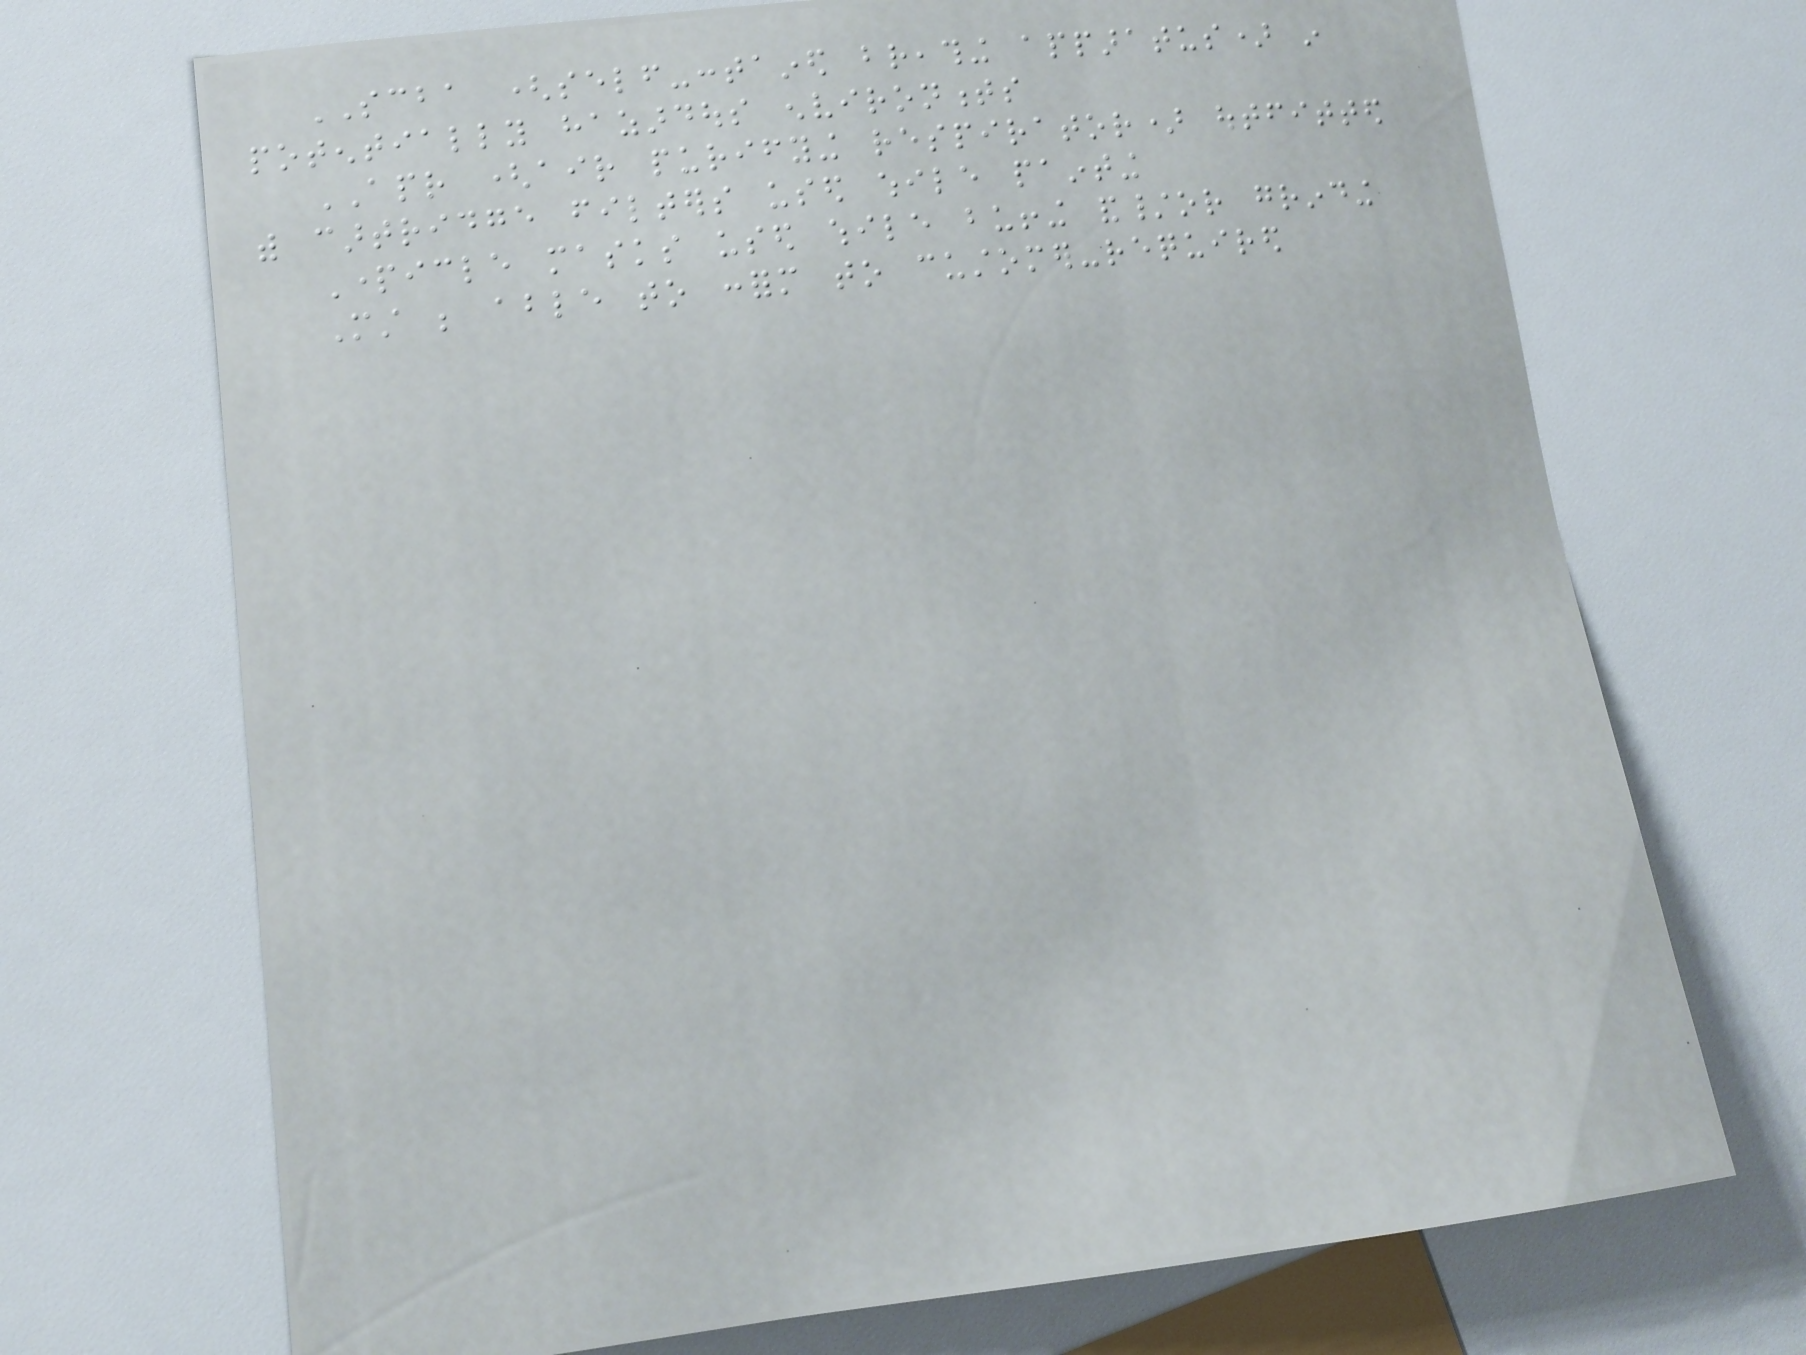SCBA (self-contained breathing apparatus) in
potentially hazardous environments
APR (air purifying respirator) outfitted
with cartridge filters used while painting
Particle masks used while buffing and/or grinding
Must be able to conform to customer-required
